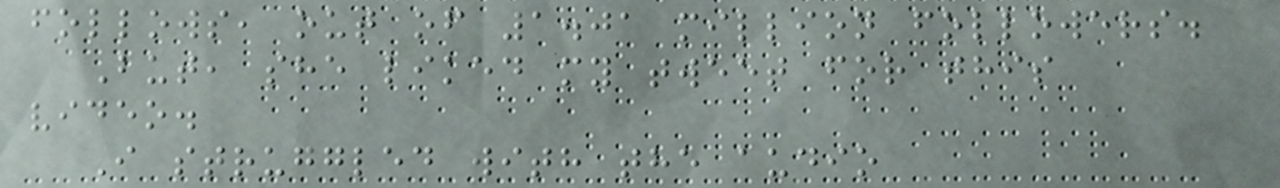follows, out of 1.01 million followers.
But, she liked my tweet for this
video.
I struggled with the audio
